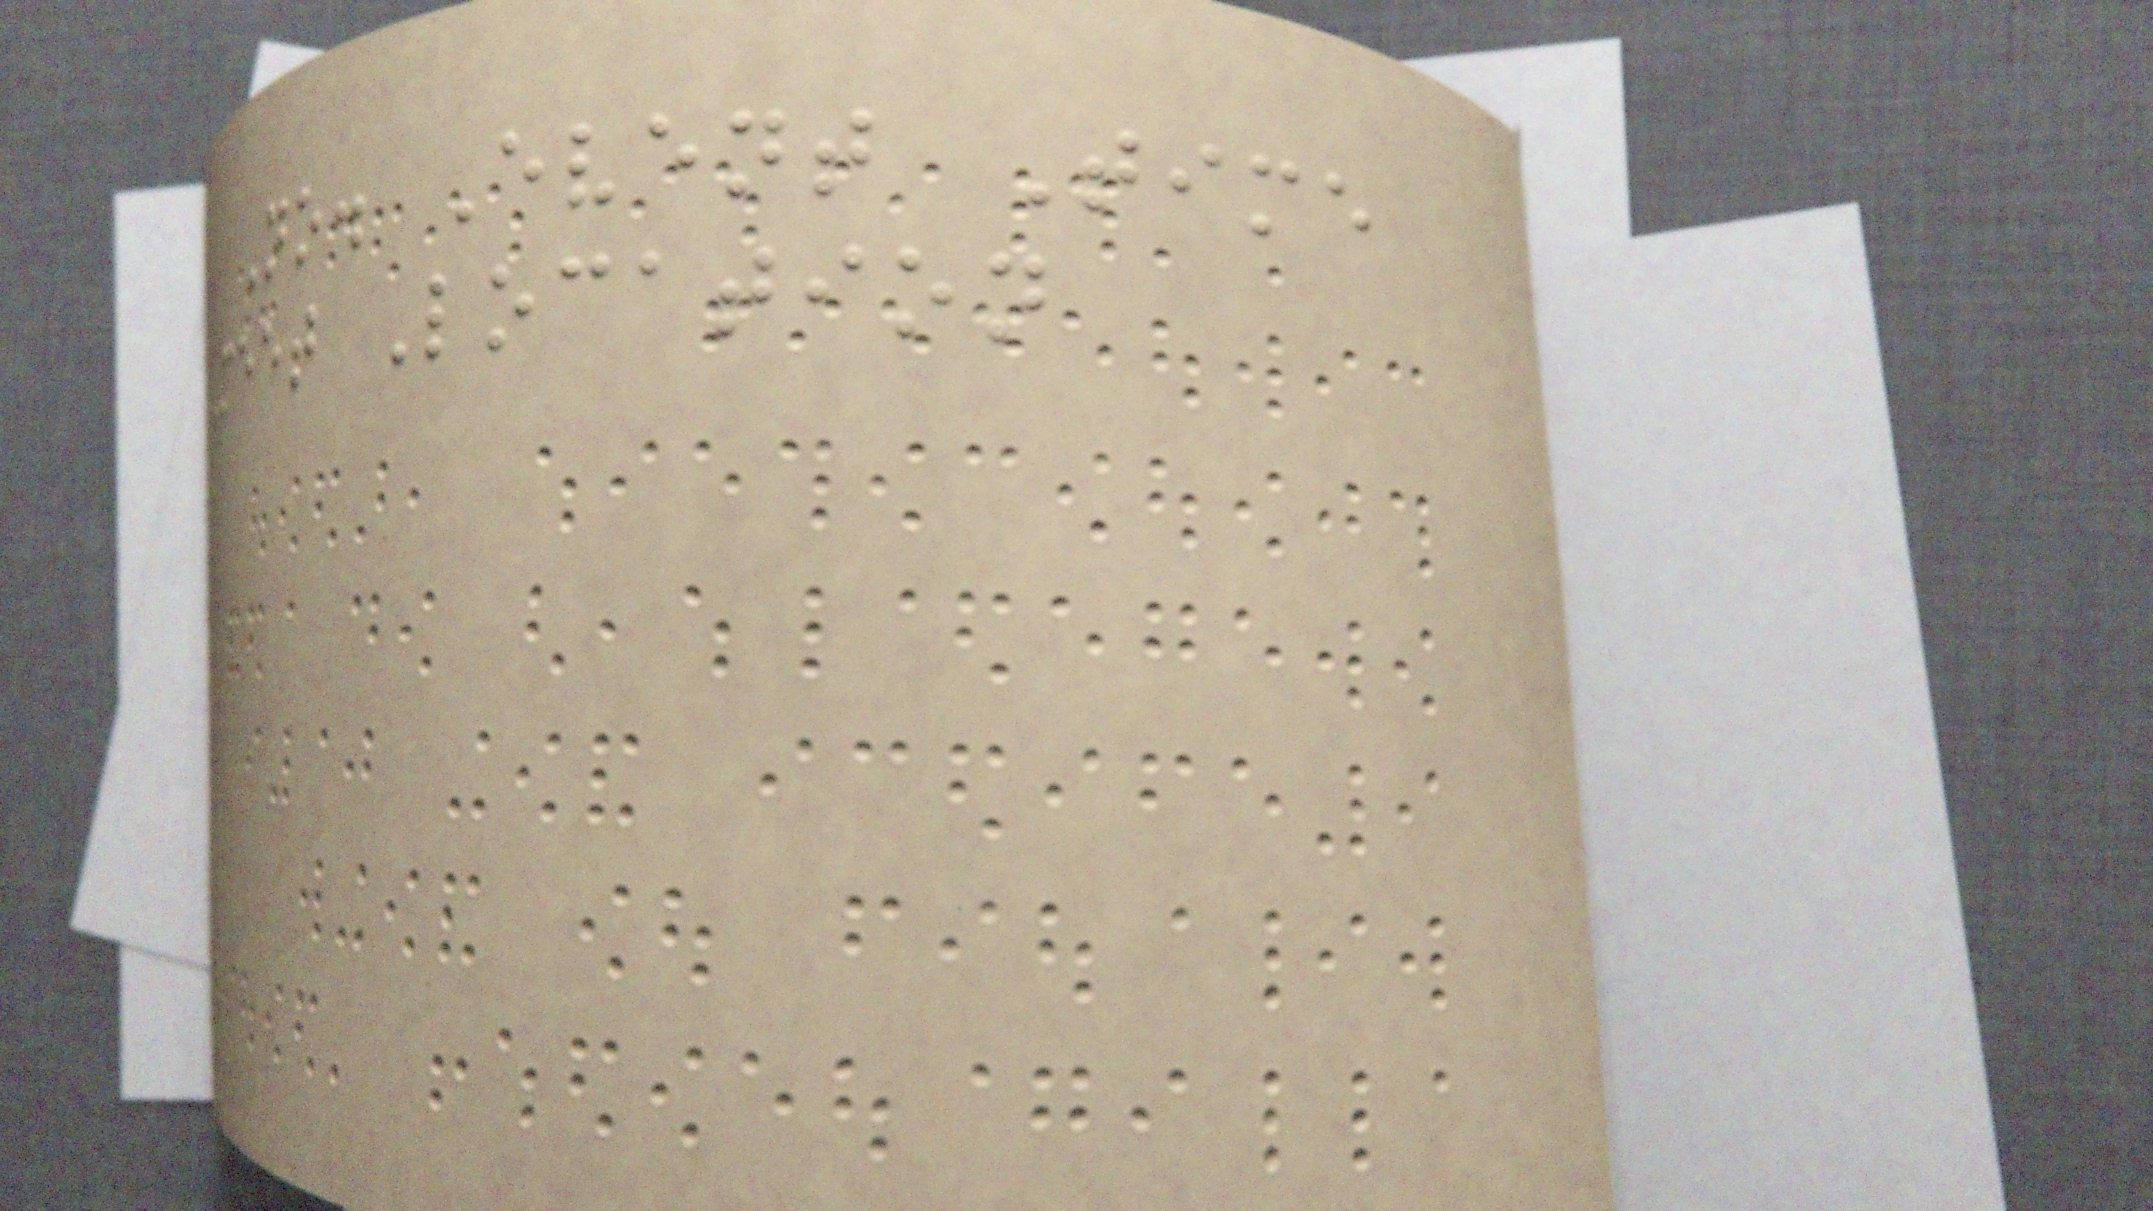No. Event Time
Meet Location
